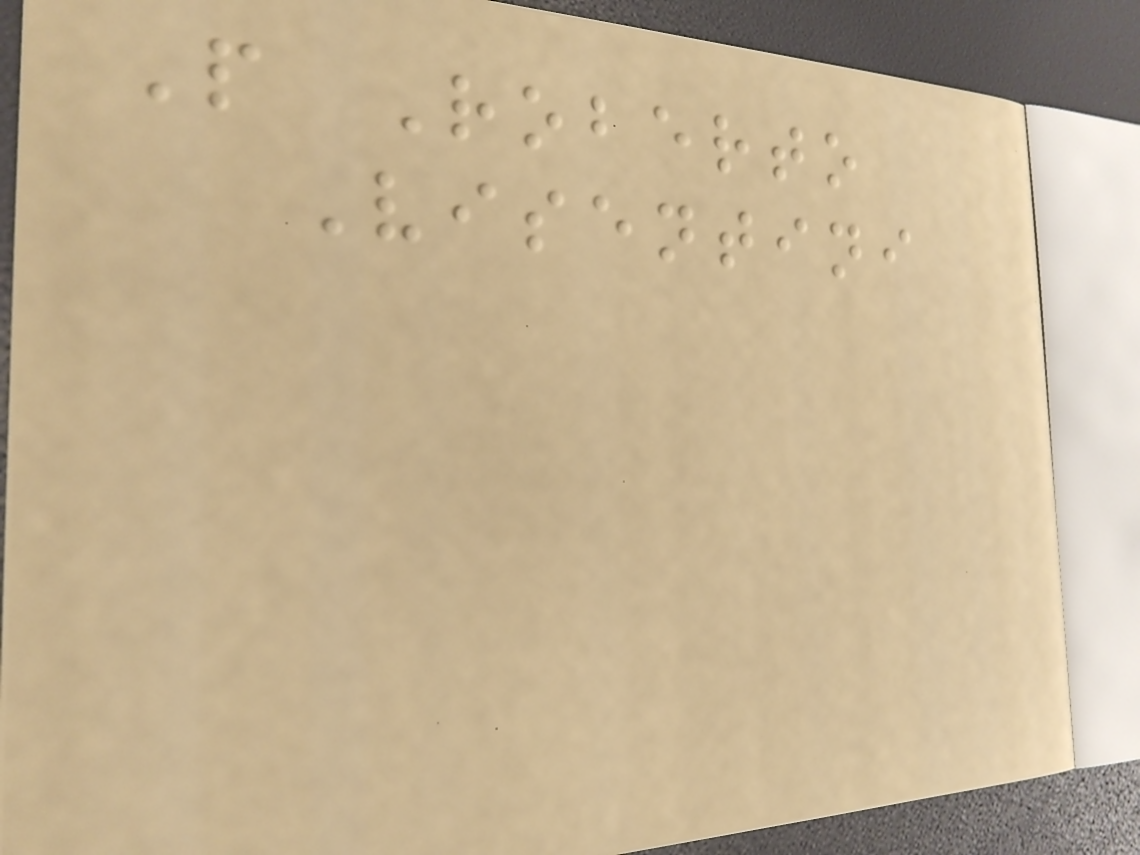P Roberto
Visentini
